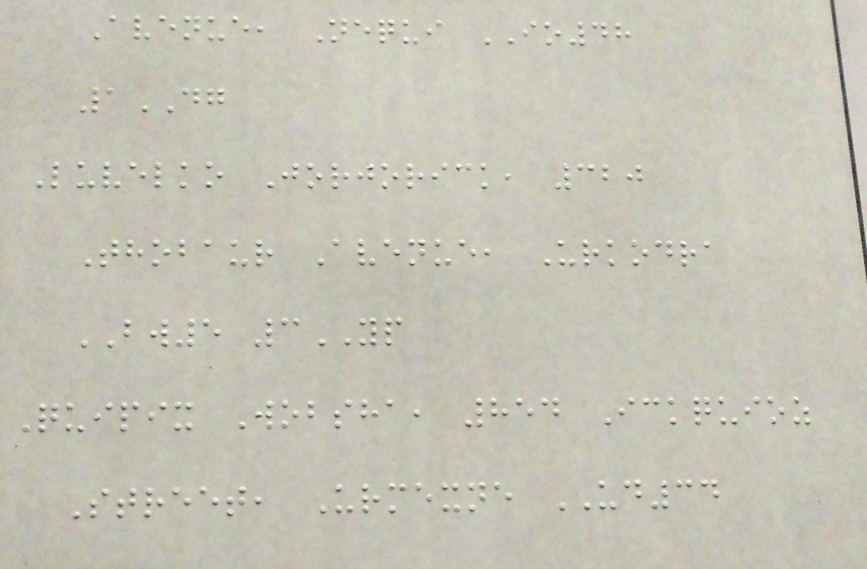Avenue, Nequi IO48
1DG
Luvelko Jorjorick, 320
Thobaur Avenue, Urkodra
BW5 3YP
Quipix Wobsha, 854 Ickquioz
Street, Urmexne UD34
